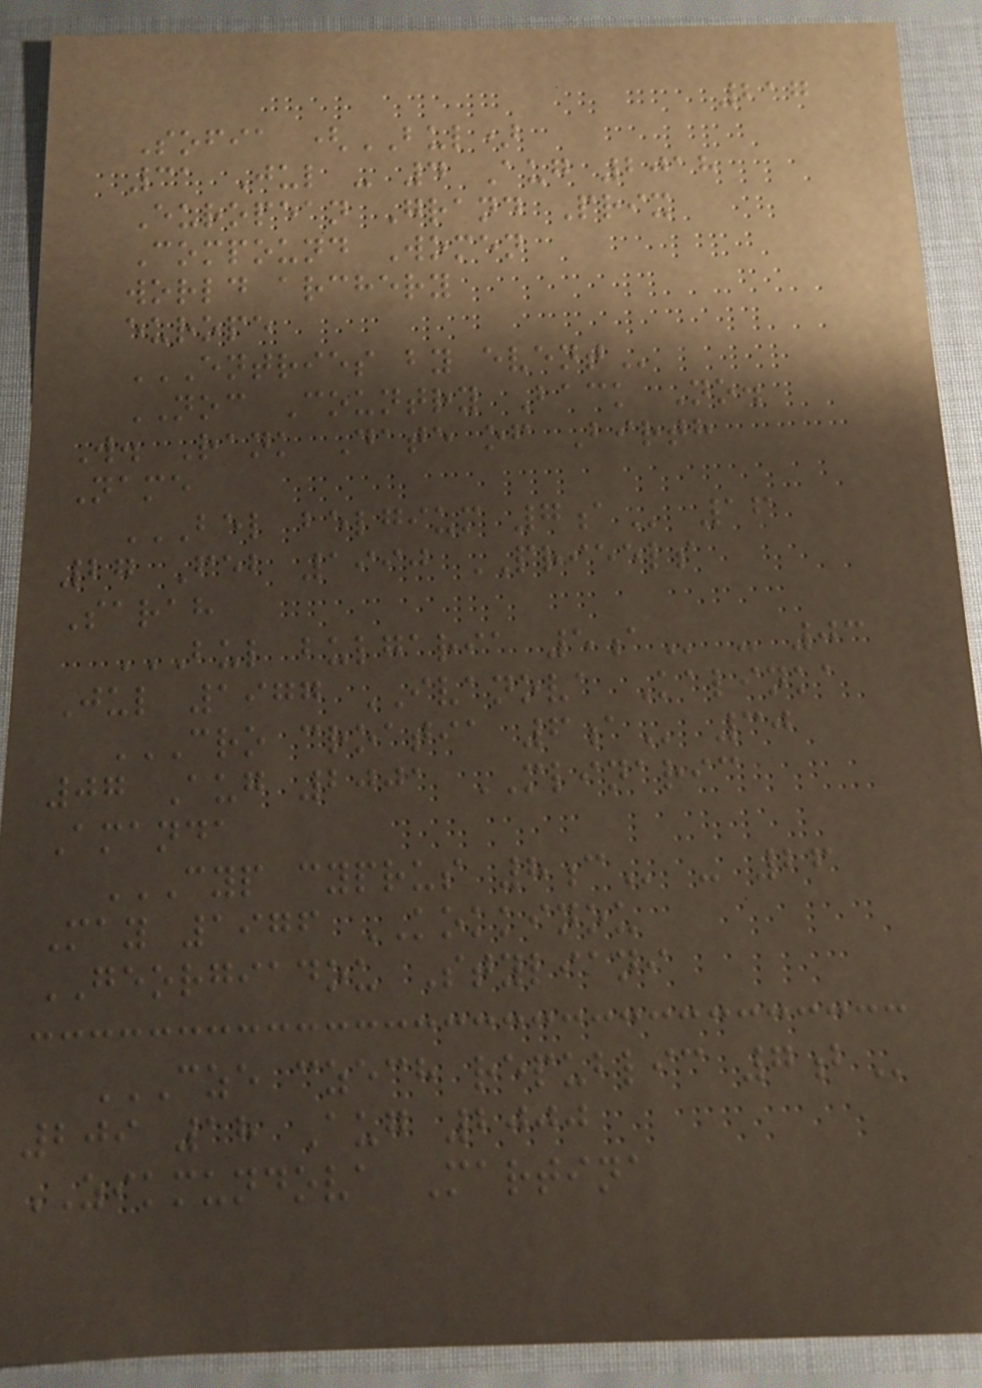217
Sofia (BUL)
31 Jul - 4 Aug 2018
European Grand Prix
Compound Women
world archery
europe
ENTRIES BY EVENT
NOC Country Back No.
W. Rank Date of Birth
Name
BEL BELGIUM 7A 16
27 Feb 1990 PRIEELS
Sarah
BUL BULGARIA 5A - 03
Jul 1977 IVANOVA Kalinka
CRO CROATIA 6A 30
07 Aug 2001 MLINARIC
Amanda
CYP CYPRUS 8C - 26
May 1976 KOKKINOU
GEORGIADOU Styliani
CZE CZECH REPUBLIC 7B
209 18 Aug 2000
ZIKMUNDOVA Martina
